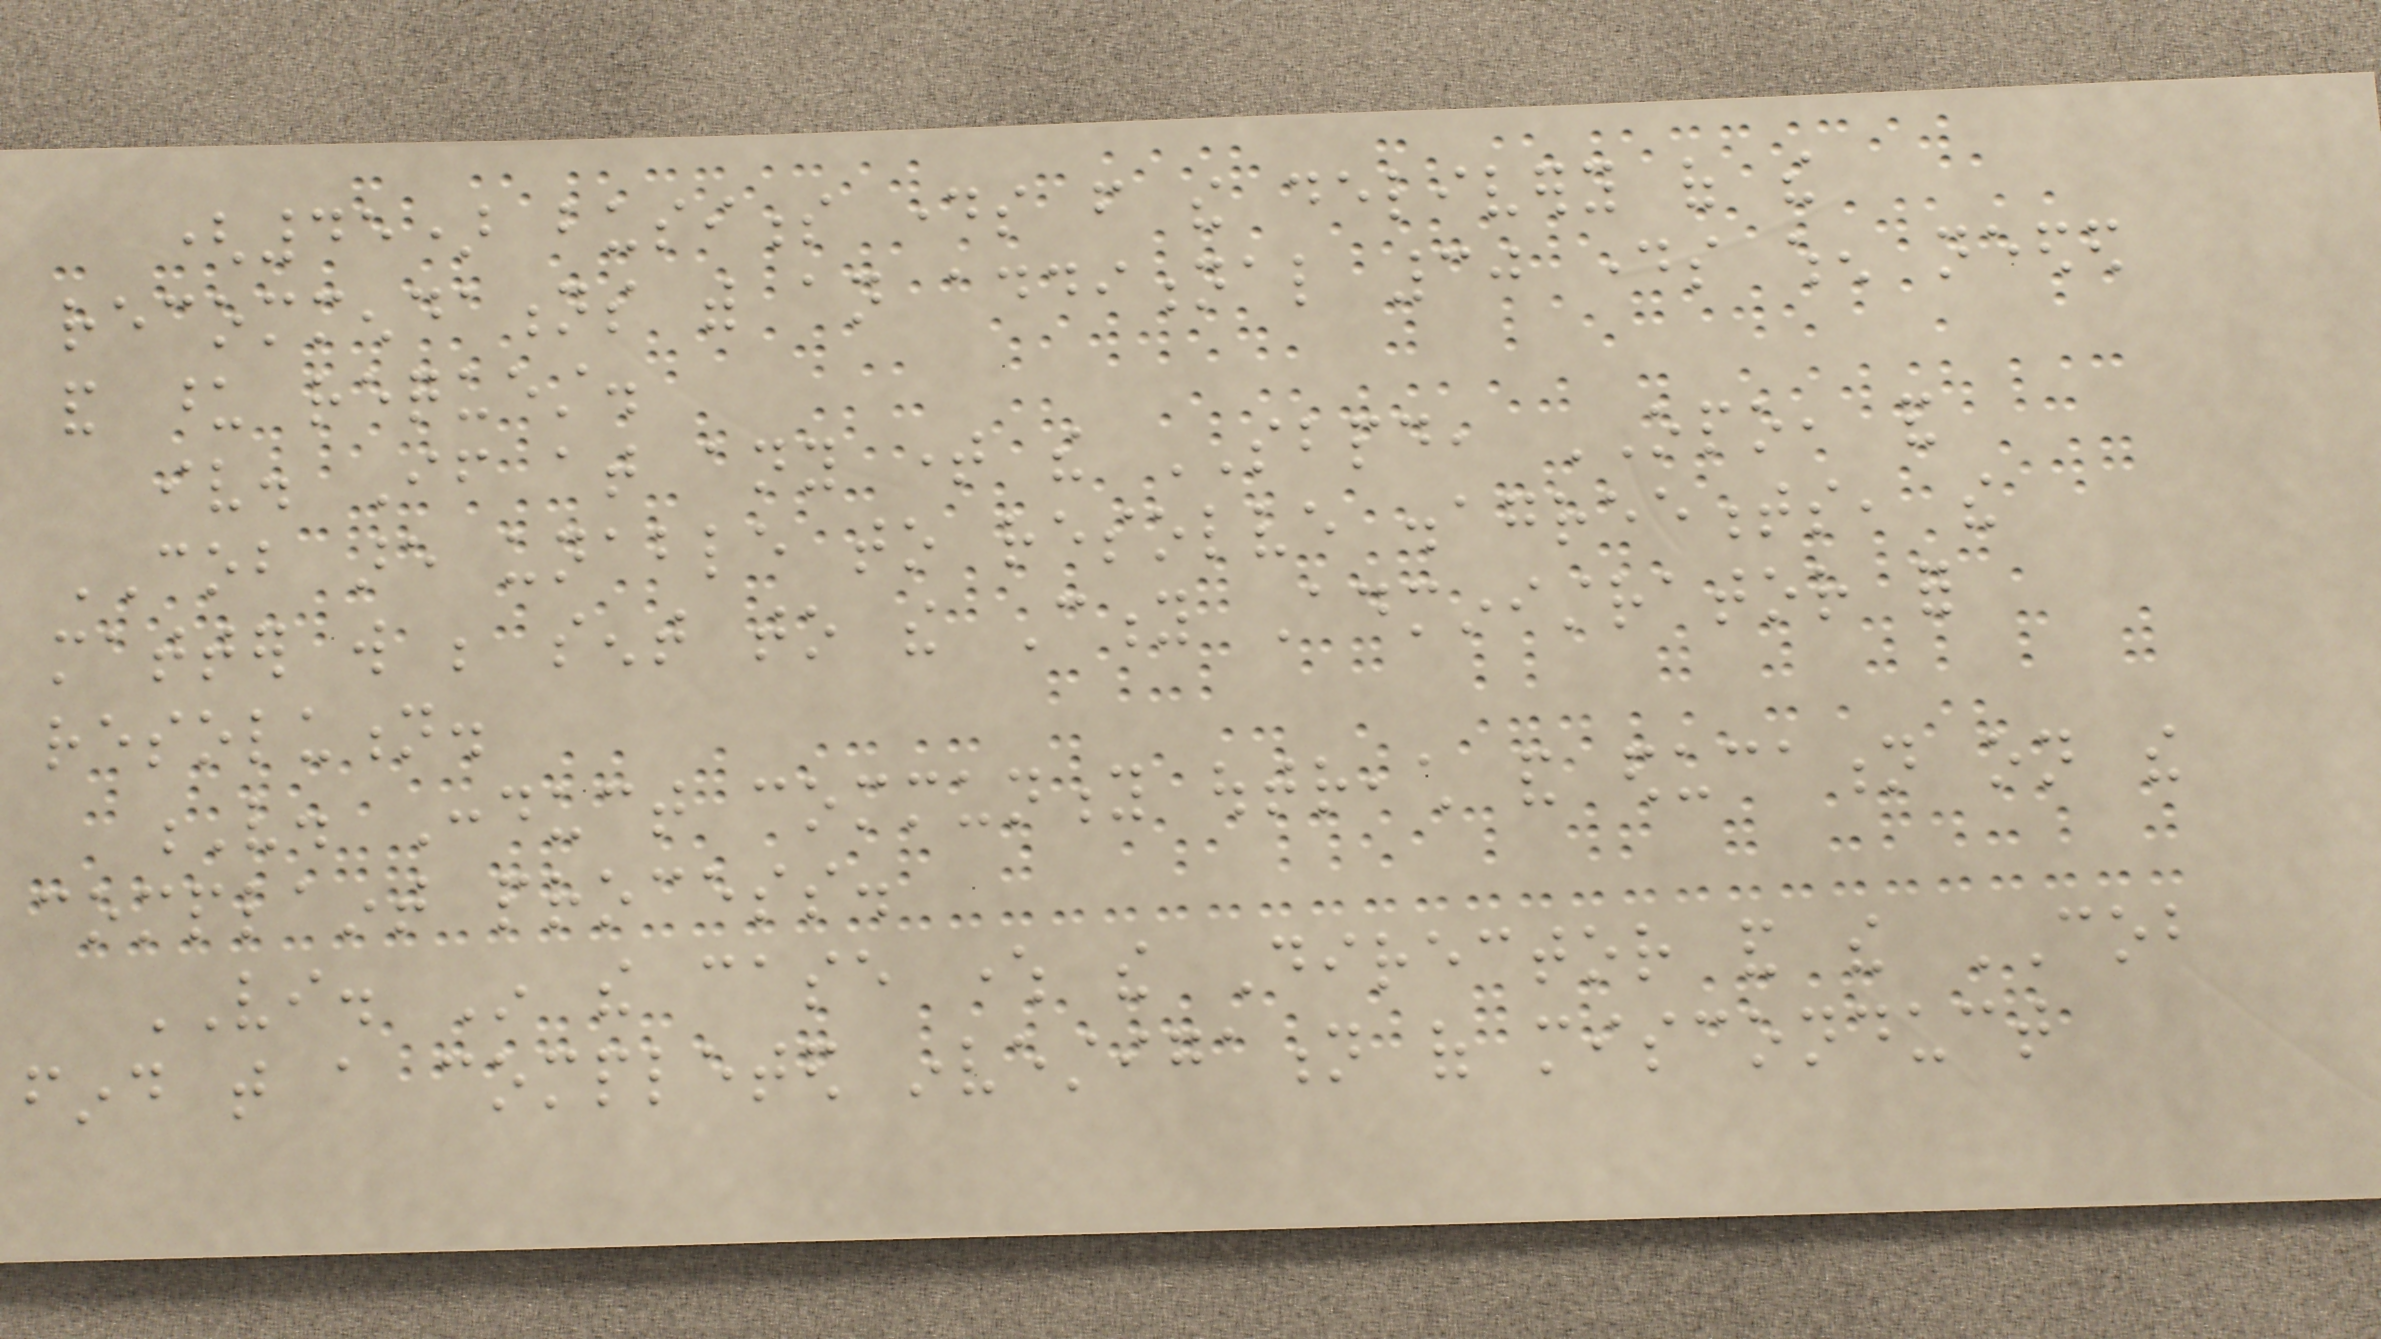(45) business days from the delivery of the
recommendations with an additional 30 days when needed
and upon request.
iv. If at any time the SBPD, OPO, and
COB are unable to resolve disagreements, the
matter will be sent to the City Administrator for
resolution.
V. Conduct community outreach and education on the
complaint process.
VI. In the case where the Director and the COB
find that a completed investigation of misconduct
